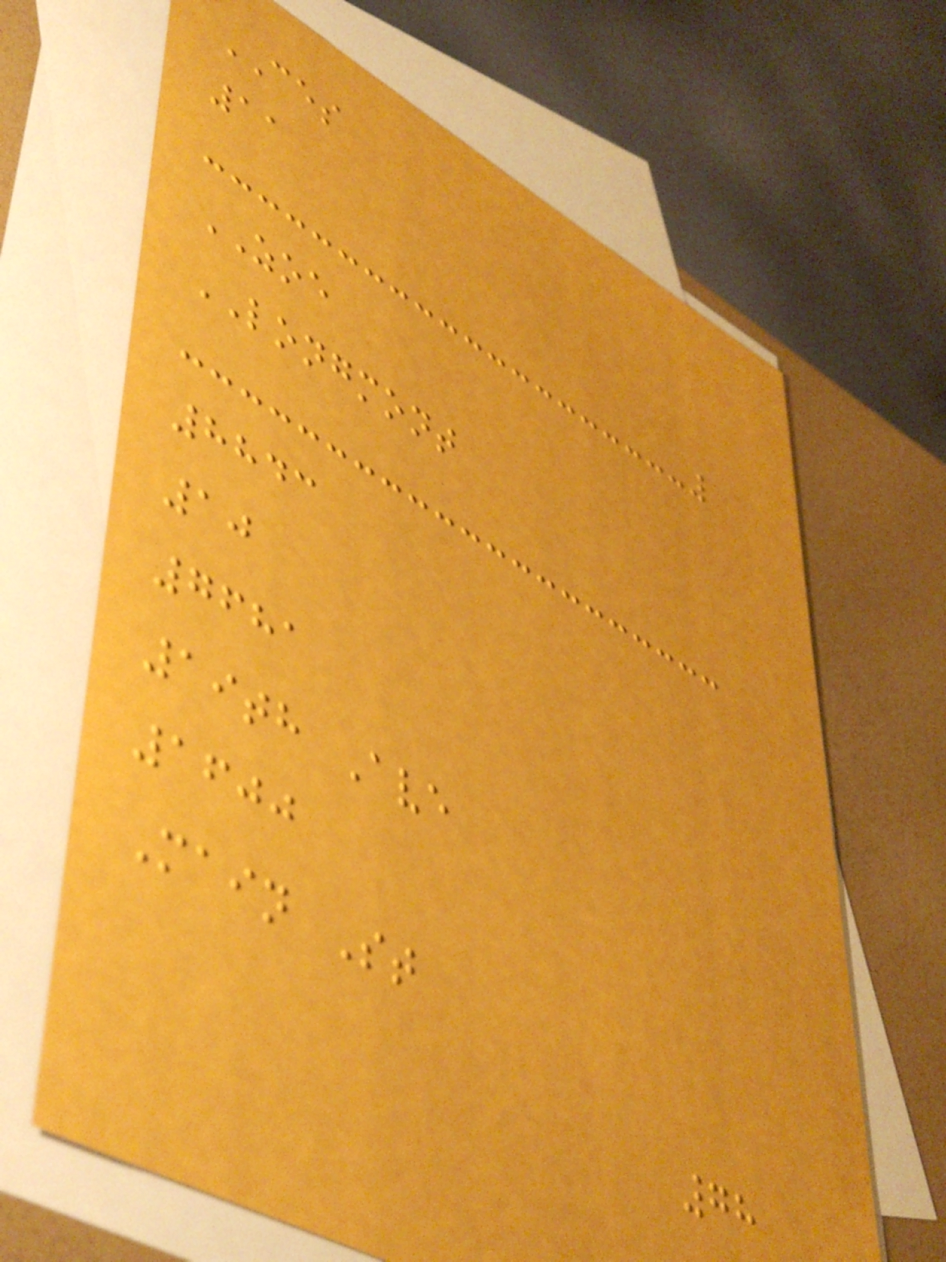CES
11
ZOE
LONGMONT
8843
10
7681
19th Ave
1600
Main St
78
